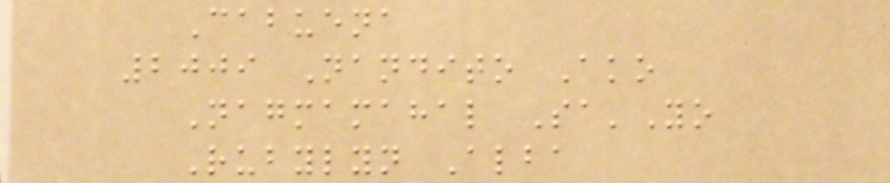Cabuena
2009 Nandito Ako
Nagmamahal Sa'Yo
Rubylyn Alba
